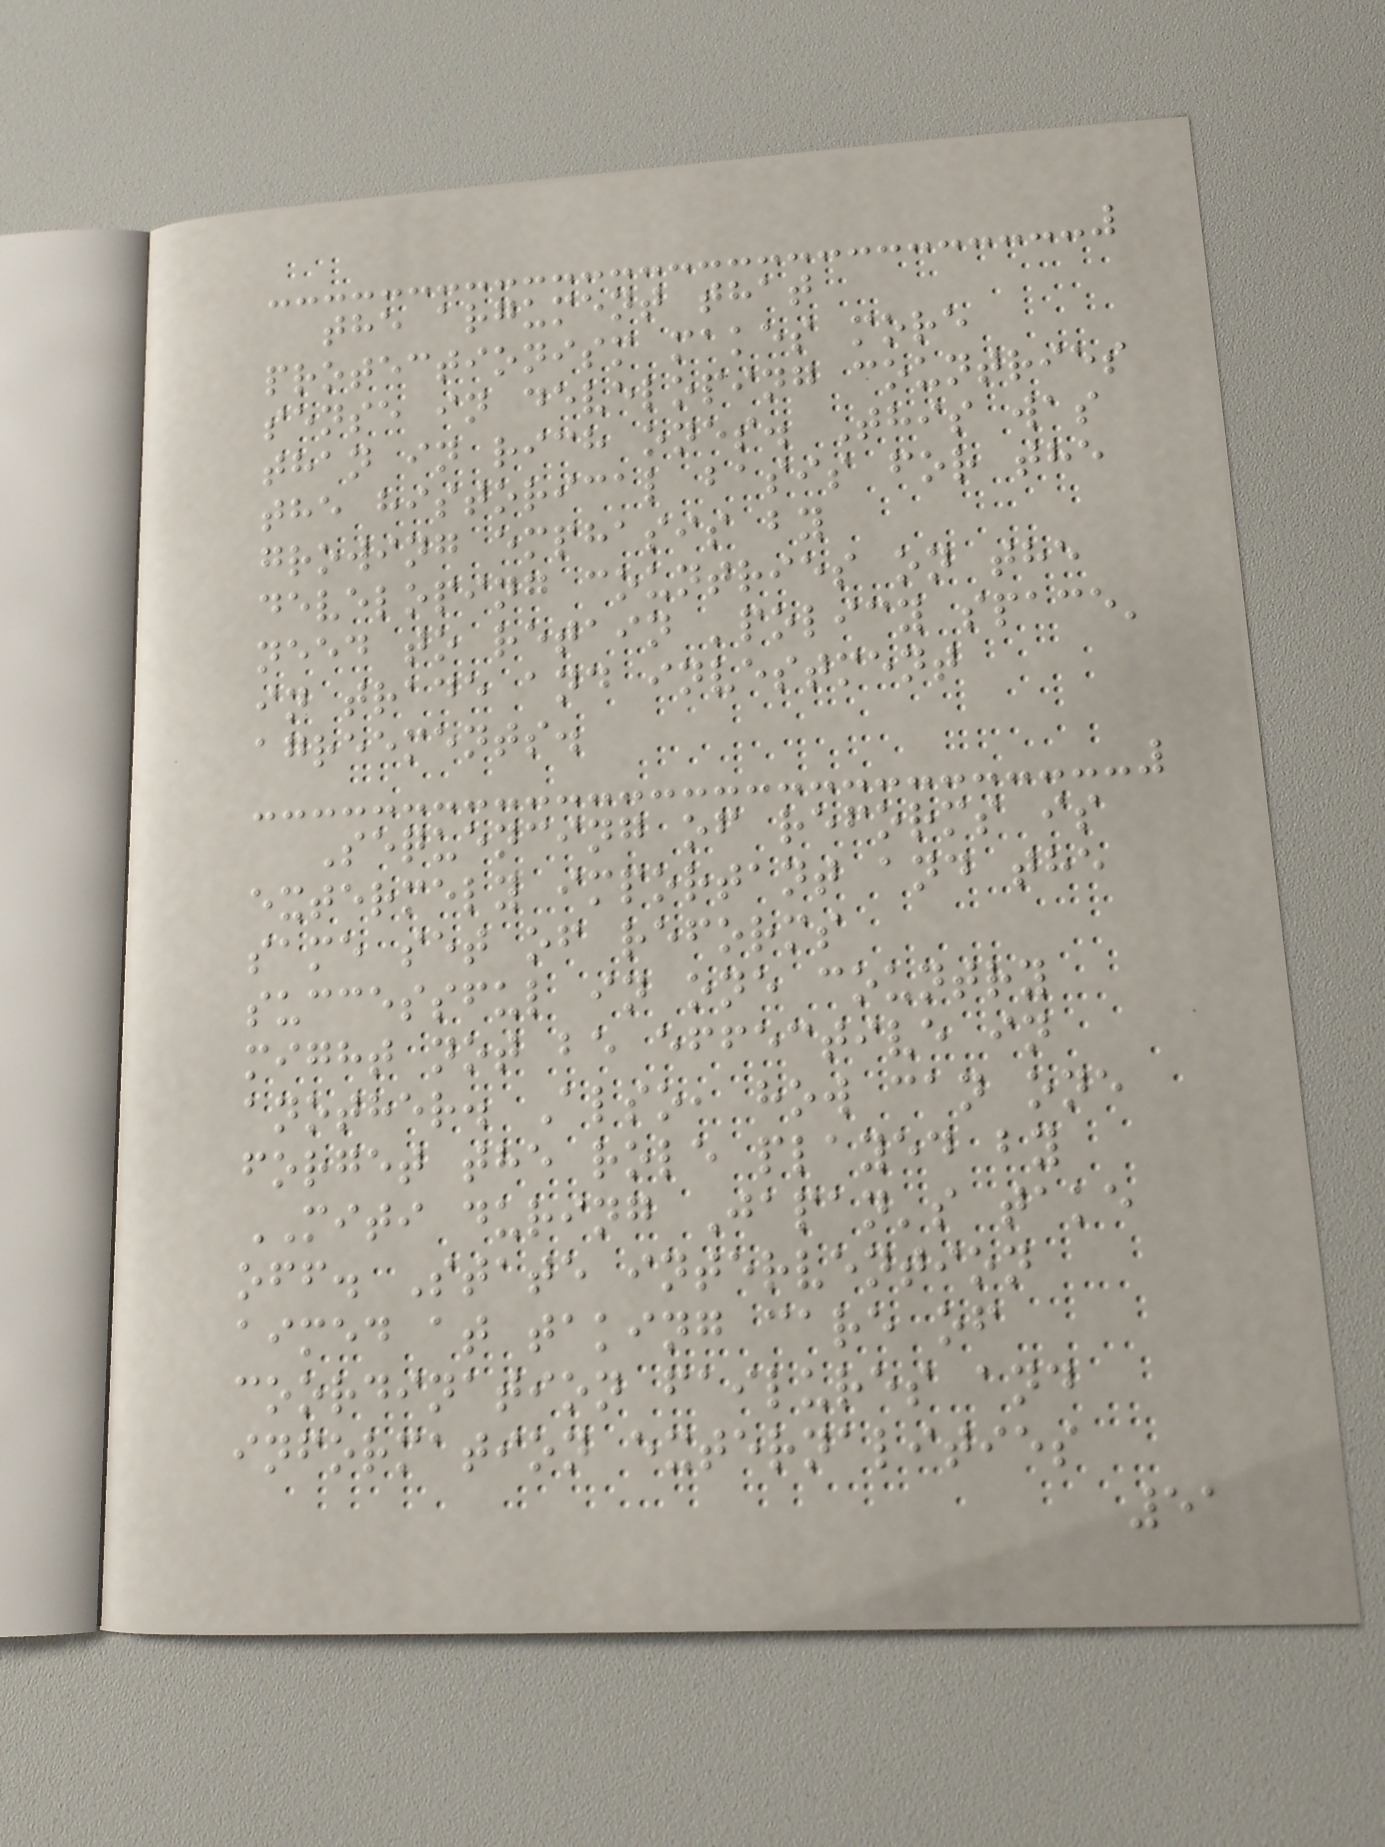the argument that
protectionism makes more
sense in developing countries
than in rich ones. This was
the historical basis for the
growing emphasis by
developing countries on the
need to retain 'policy space'
in trade and investment
agreements.
Sequencing of reforms is
extermely important and the
same set of reforms
successful in one country
might not be effective in
another. Also, how can one
forget the role played by
MITI during Japan's take
off. State intervention
aimed at taking care of
coordination failures and
information externalities
51
